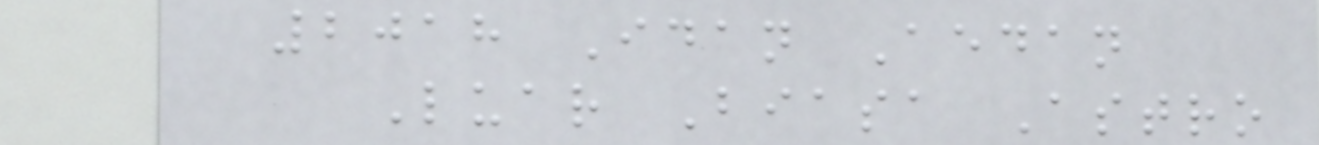2018 Idan Aedan
Luar Biasa Astro
